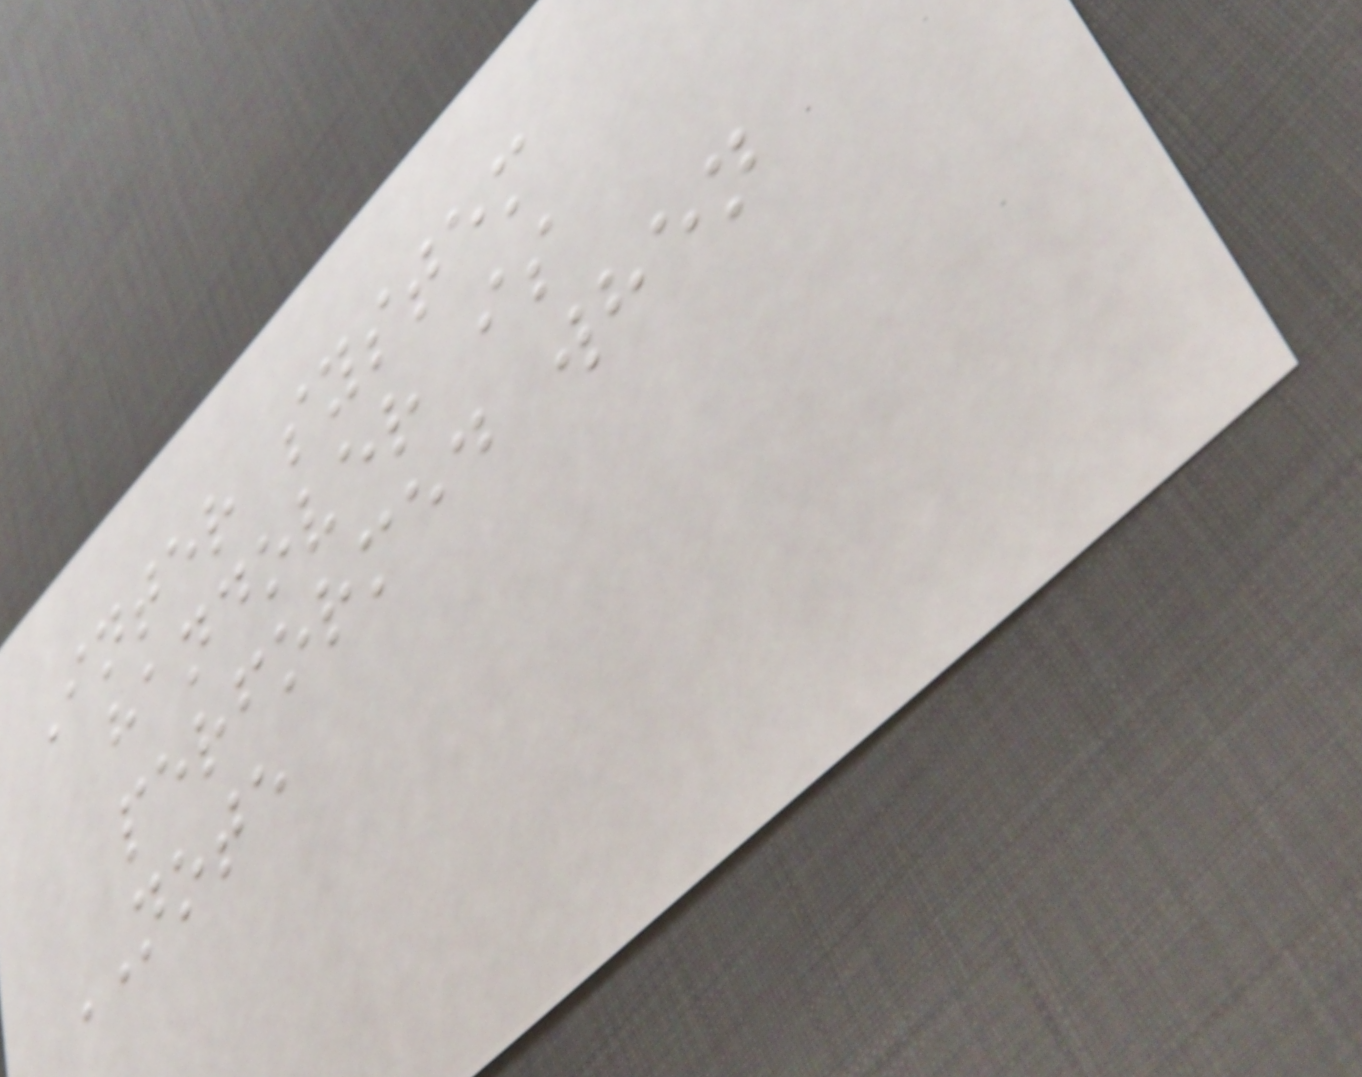Inter system
handover is
performed when
NOTE
